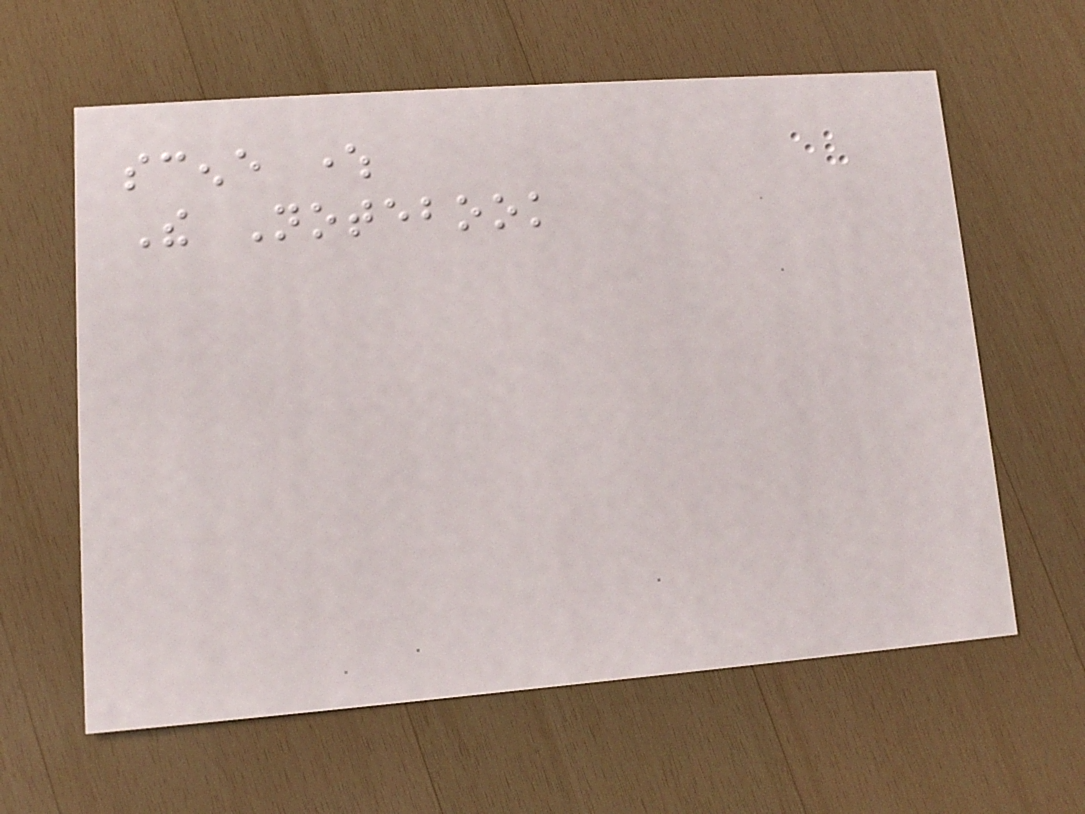scene where
The Notebook
